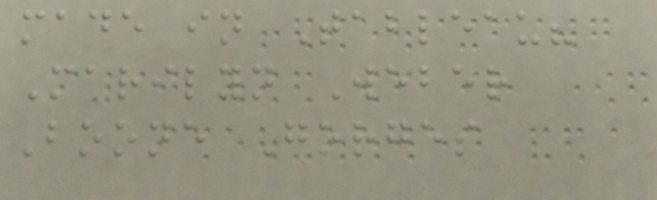made in Tableau?
Marilyn Weber
Boone Gorges
